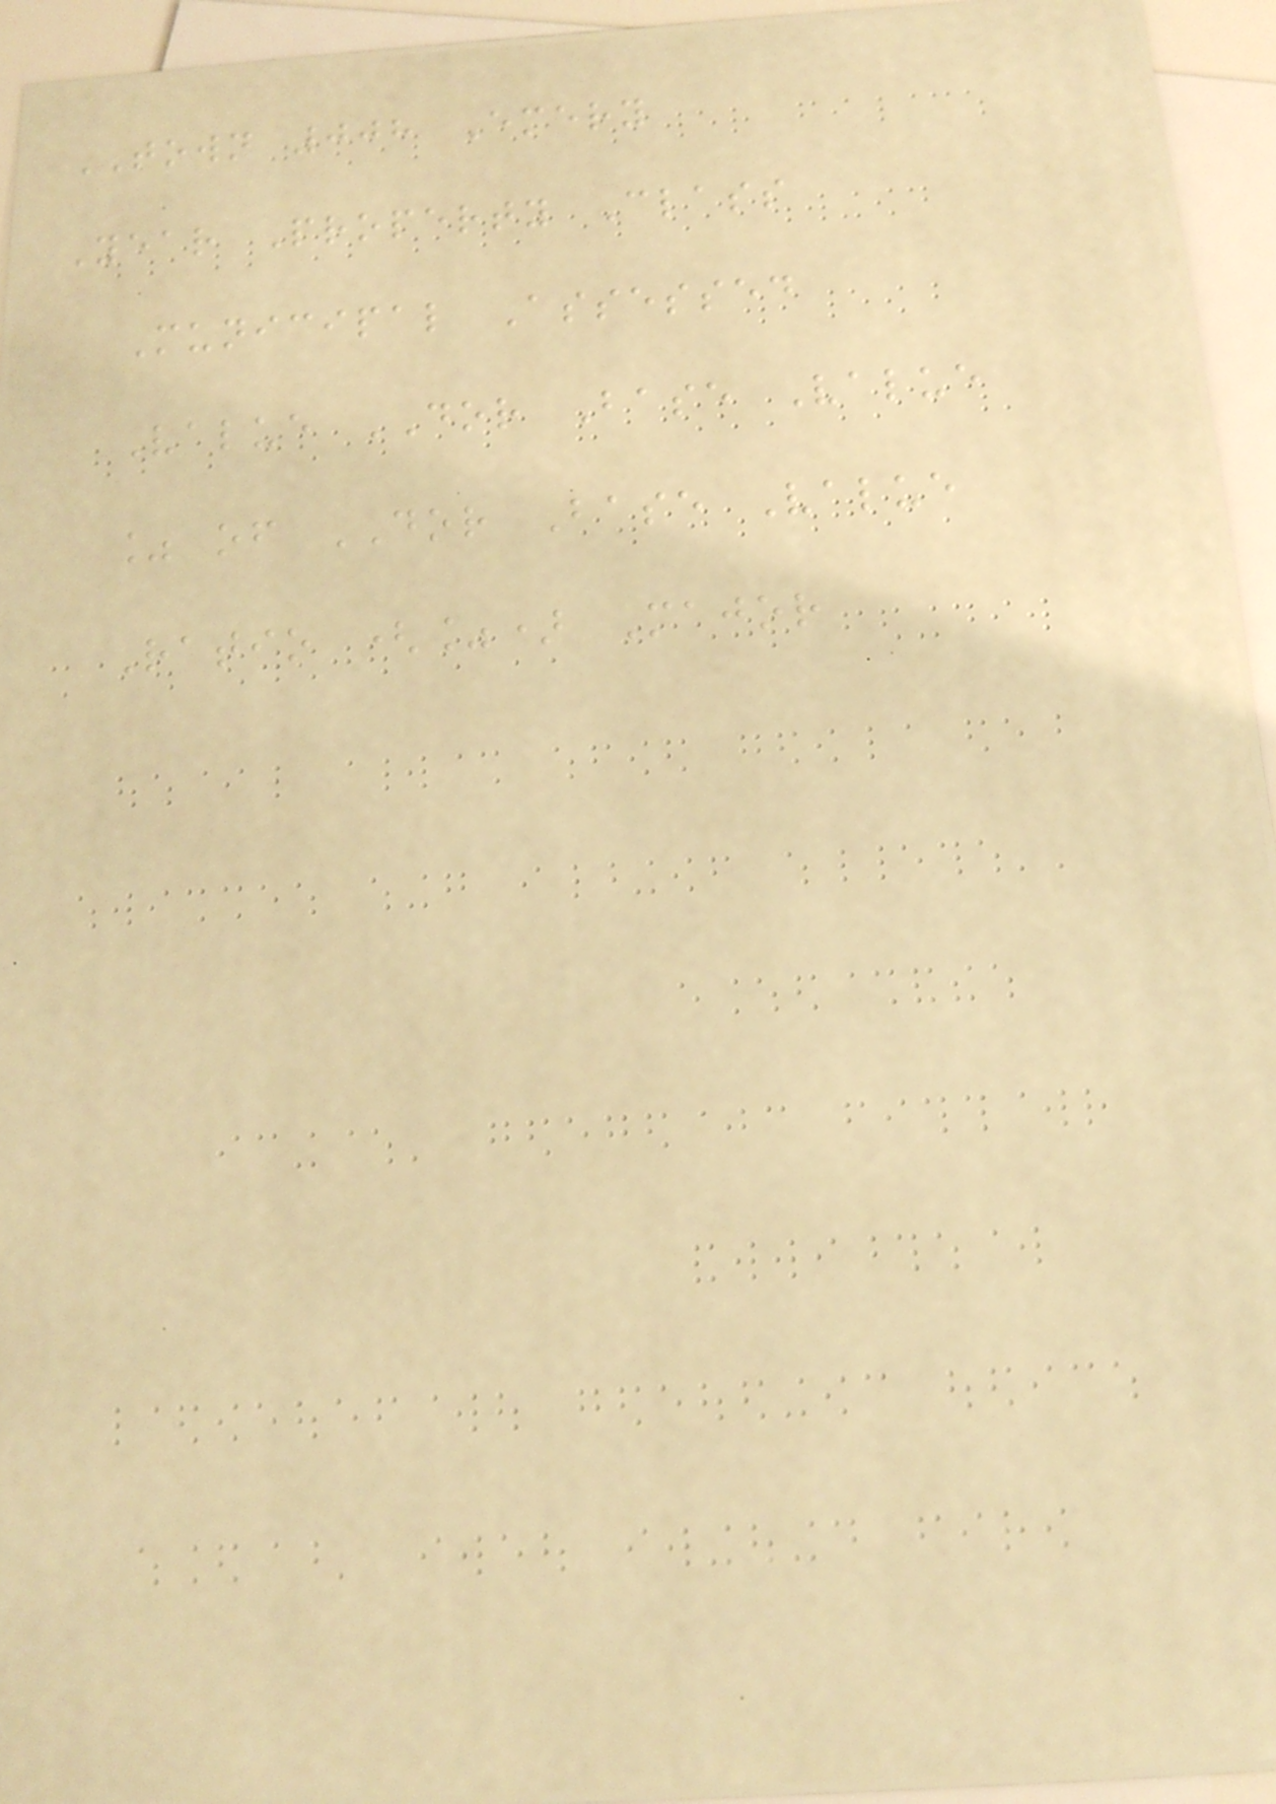TOWN 008 Emery
Year Property Class
Municipal Assessed
Value DOR Base Value
% of DOR Base Value
Ratio (%) Major
